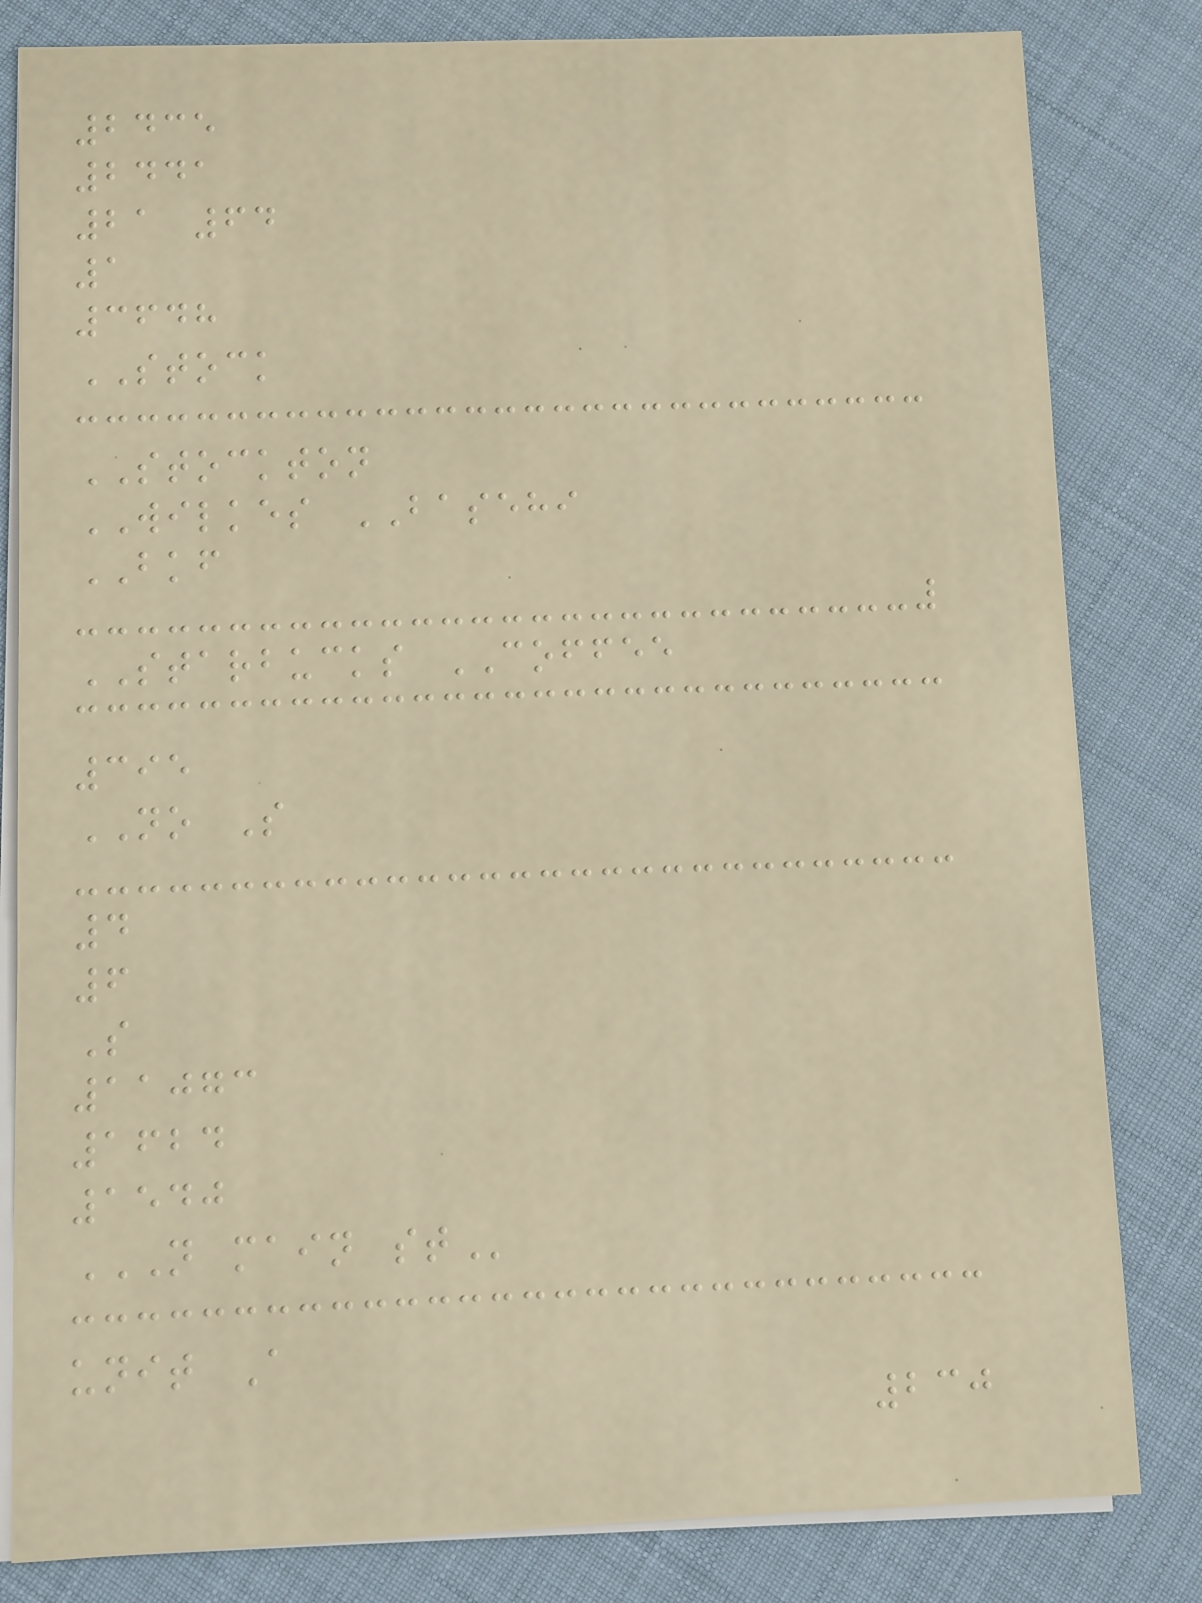2435
2441
21 64
1
3648
STOCK
STOCKTON
WILKES BASEHI
BKF
STARBUCKS COFFEE
395
NO S
4
6
S
11073
1624
1540
N MAIN ST
unit A
230
